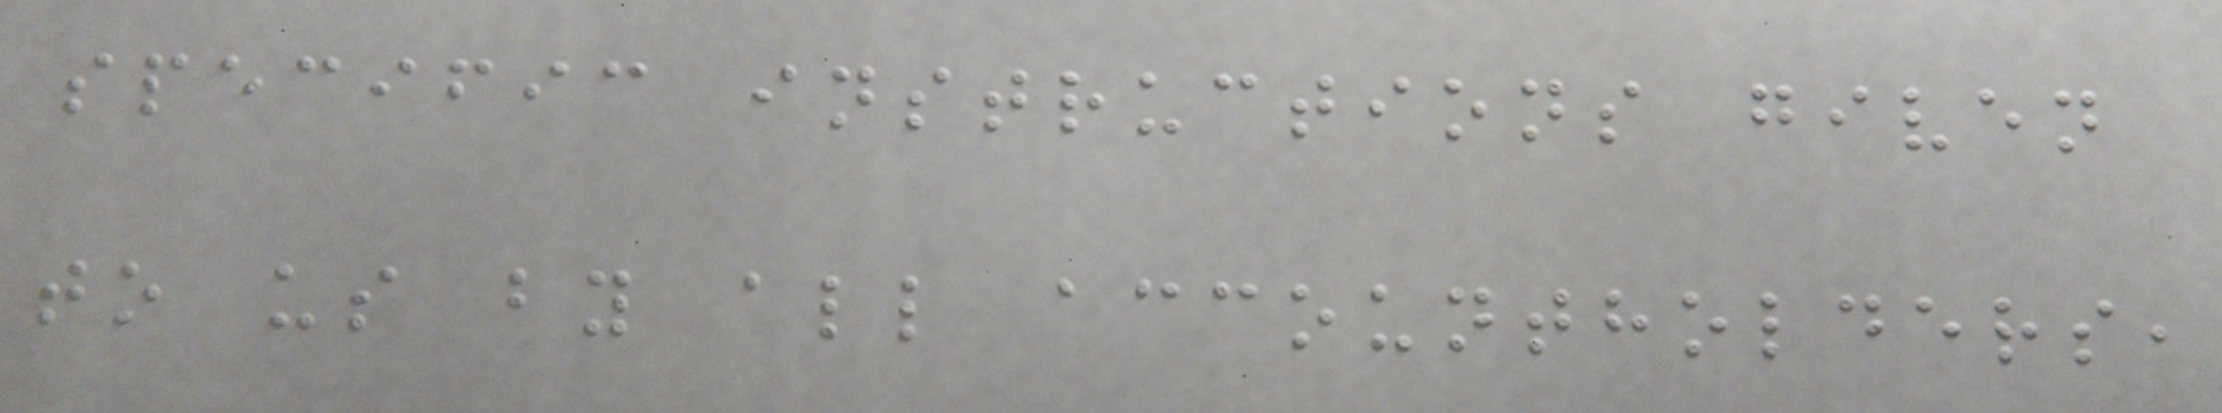specific instructions given
to us by all accountholders,
